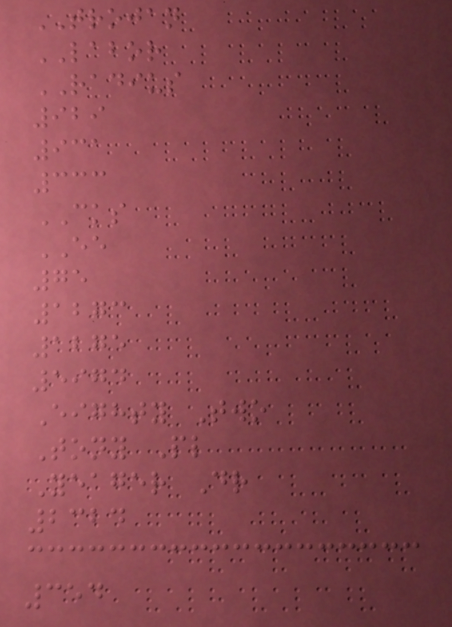TROJAN
LABOR
RADIUS
929
931
333
CKS
EE
75
1273
1275
5974
Eighty Two
Tony Pl
Yeager Dr
2324
354
